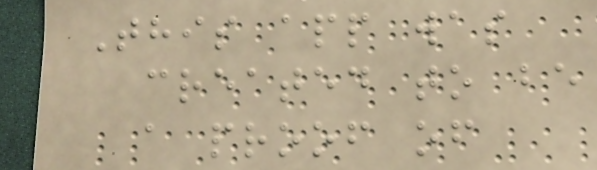This app was
created to be
a proof of
